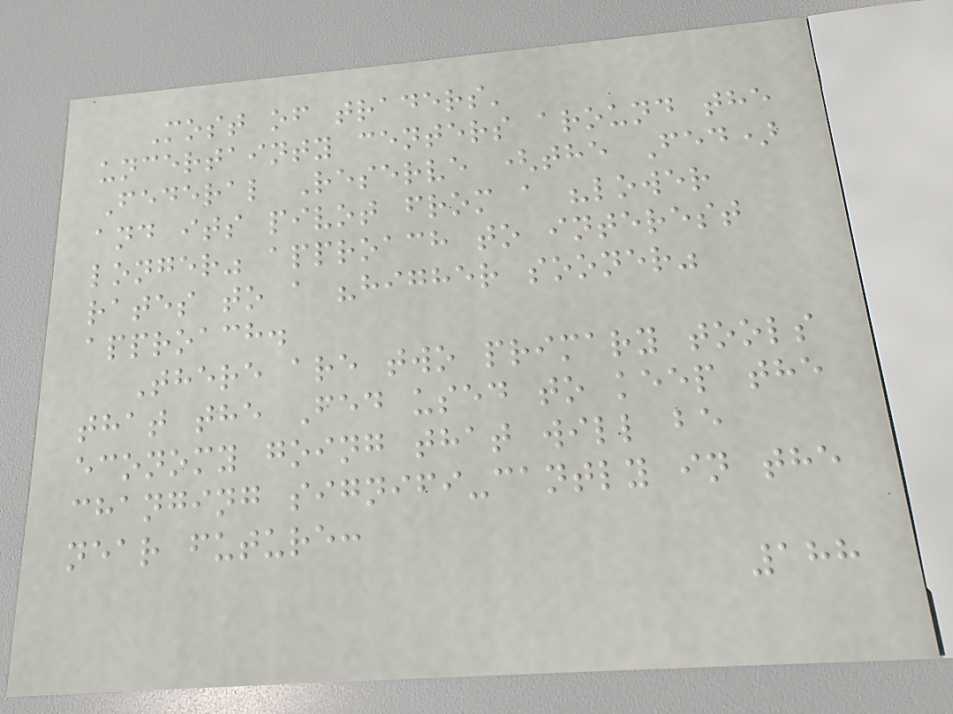Most of traders'
uncertainty centers around the
Federal Reserve (the Fed)
and its pivot from a "lower
longer" approach to interest
rates to a "higher sooner"
approach.
There are two primary tools
that the Fed used to keep the
economy going that will be
changing signifi-cantly in the
near future:
188
